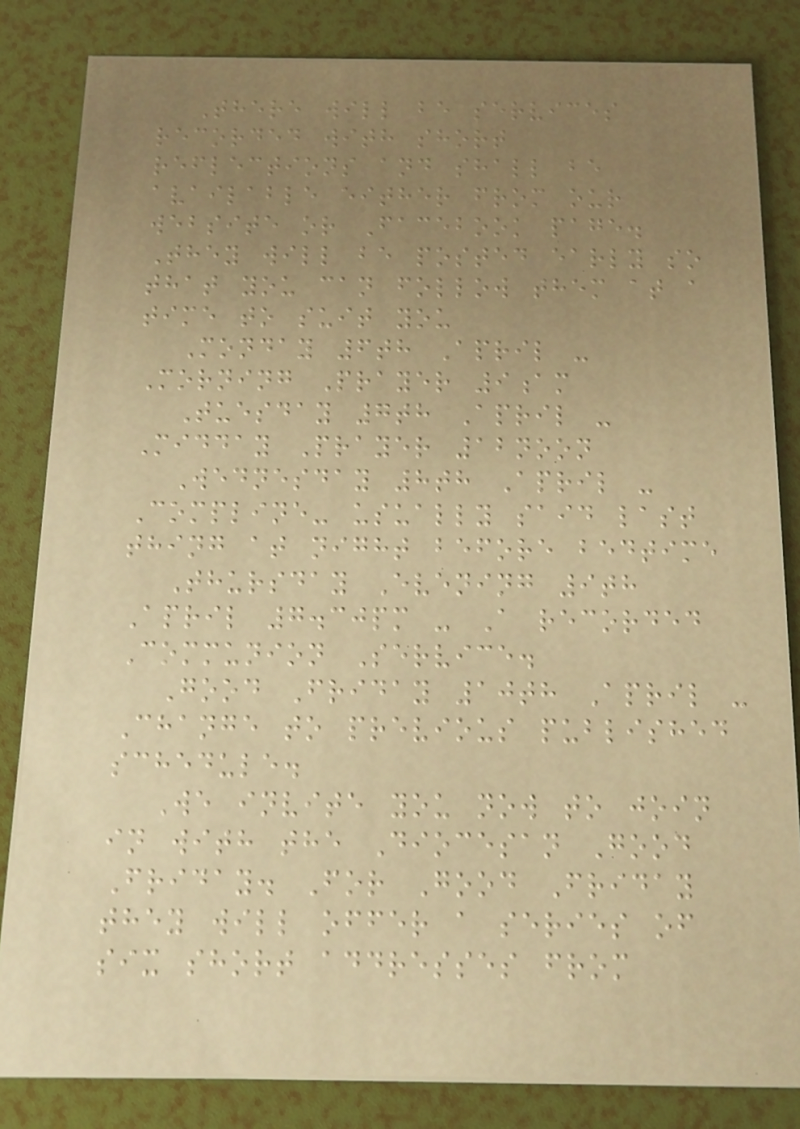There will be services
recorded with short
reflections and shall be
available either from our
website or Facebook page.
They will be posted early so
that you can follow them at a
time to suit you
Monday 6th April -
Morning Prayer 9am
Tuesday 7th April -
Midday Prayer 12noon
Wednesday 8th April -
Compline- usually said last
thing at night before bedtime
Thursday Evening 9th
April 7.30pm - A recorded
Communion Service.
Good Friday 10th April -
Change to previous published
schedule.
We invite you now to join
in with the Diocesan Good
Friday. For Good Friday
they will offer a series of
six short addresses from
